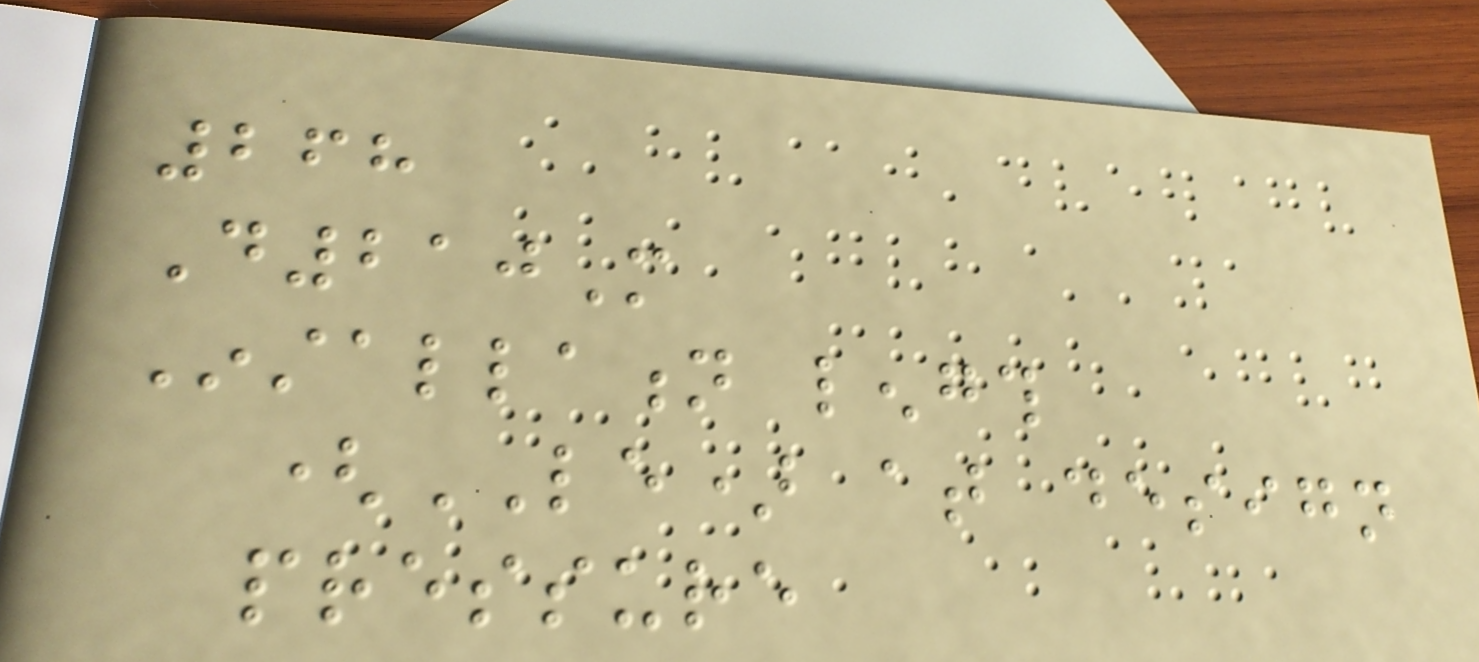268
D210M
Installation length
(LE) at design
pressure
